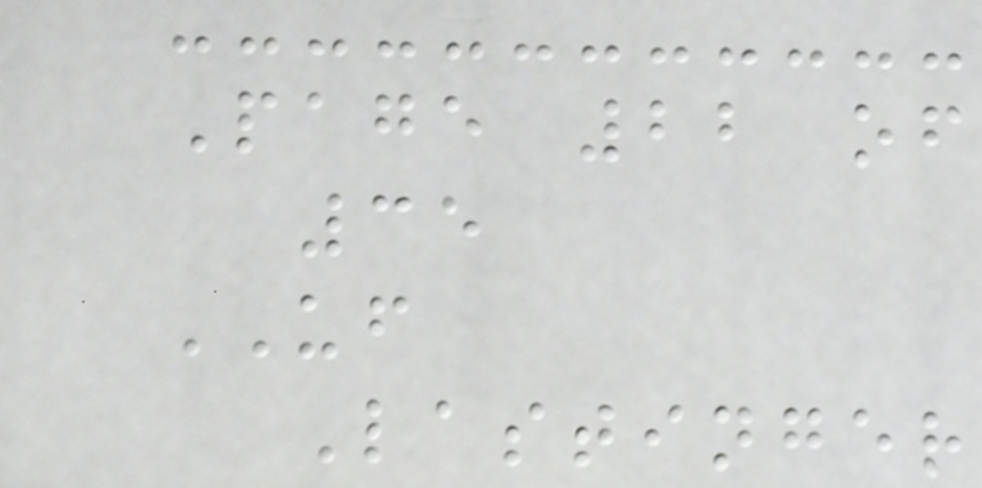Page 22 of
35
UF
Lastinger
